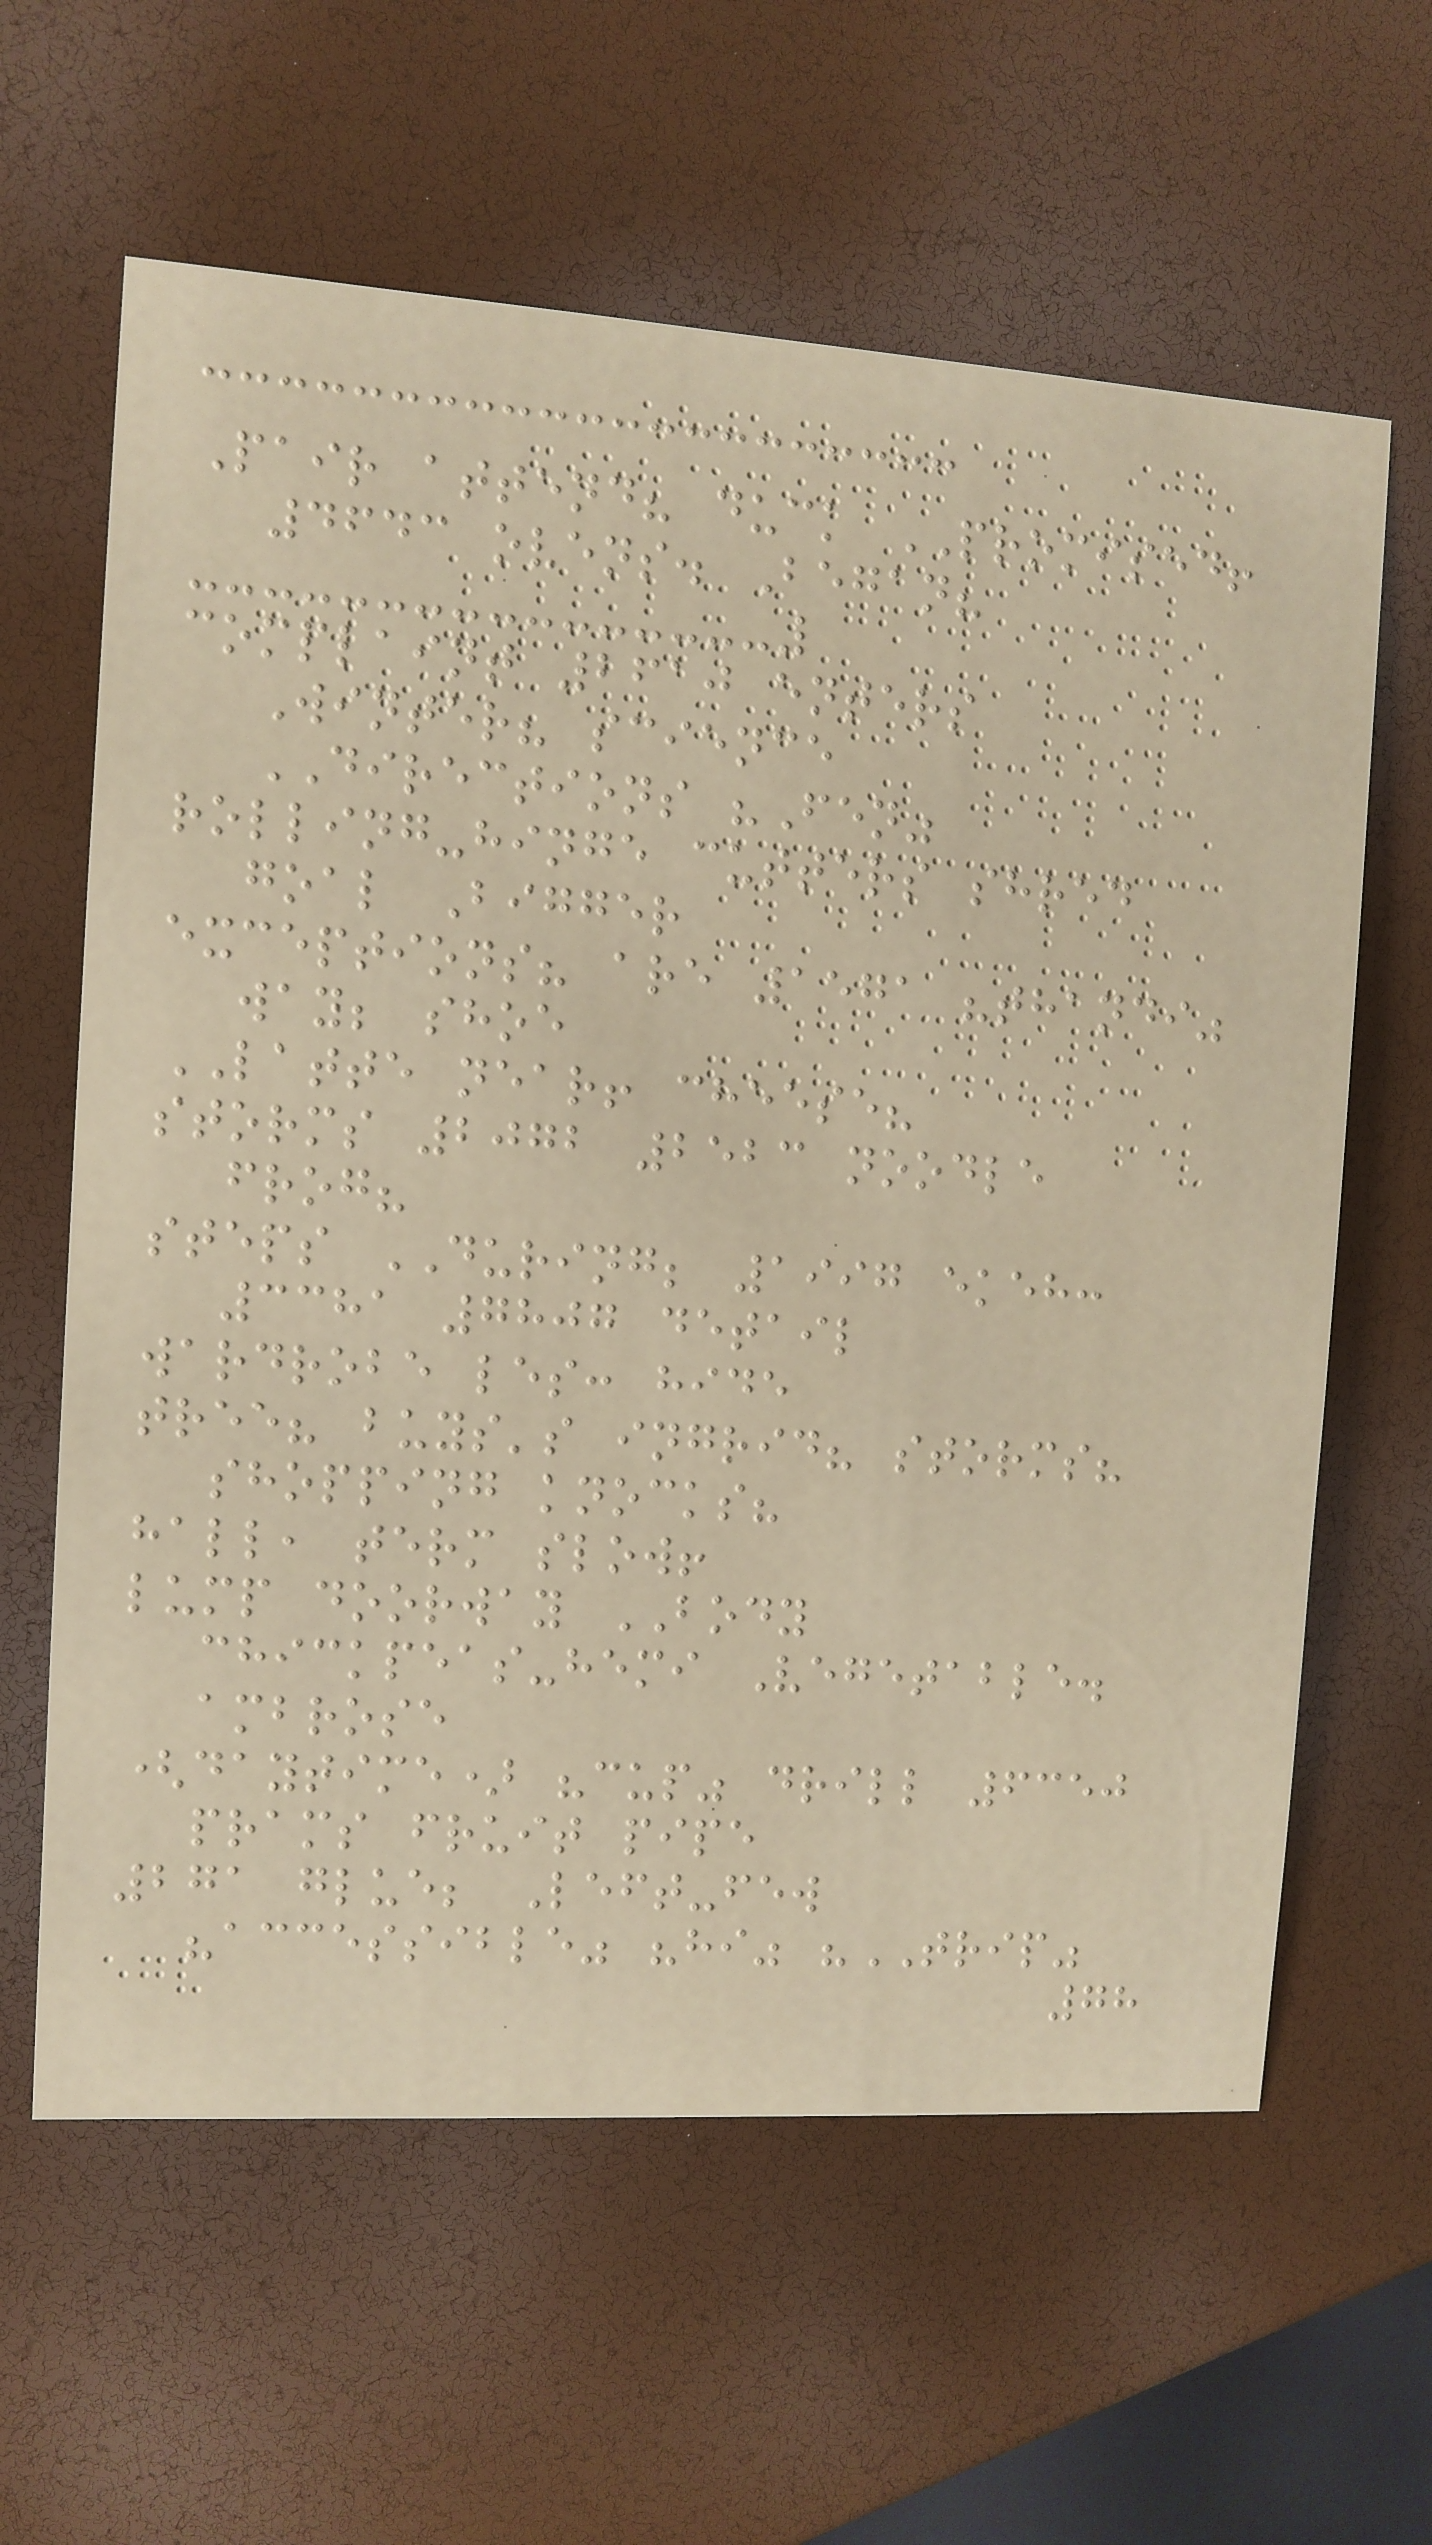Pair attend? duck PROMISED!
4643 ovens. Began?
complaint 2610 enters
Winter? science
DIRECTIONS "Fen"
rolling-hinge cutters shred
goal Bigger
exceptions? are 1571 "thandi"
way; shoe
LATTE near! cheese?
storms 2072 2523 noodle
frog?
steps DURING; 1997 ekeh:
3381 7807 detail
wardrobe les: hide
tree? buys's ingrid? storms?
shopping knocks?
hall, term slow!
lump doorway BODY
chickpeas-hemi Vegetable.
ambrose
(daytime) "cup" drill 6350
prams fruit pipe
271 glue; Left-few
"accessible" "hi" "TRIP"
78
